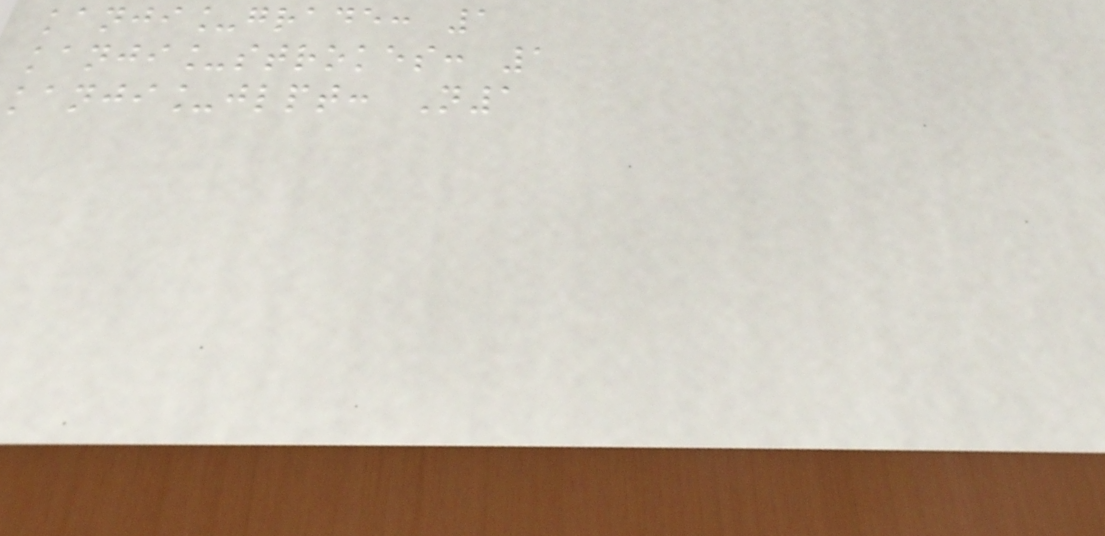kanji_grade: 1
kanji_strokes: 1
kanji_jlpt: N1
